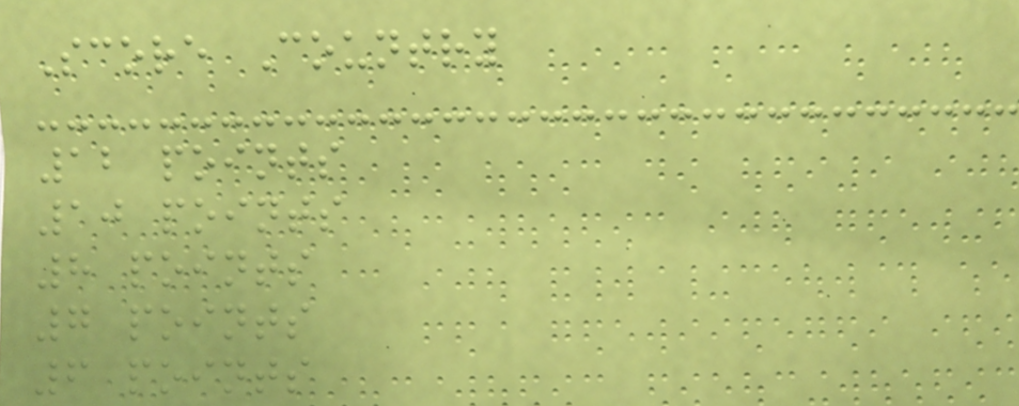Score Country
12 points
10 points
8 points
7 points
6 points
